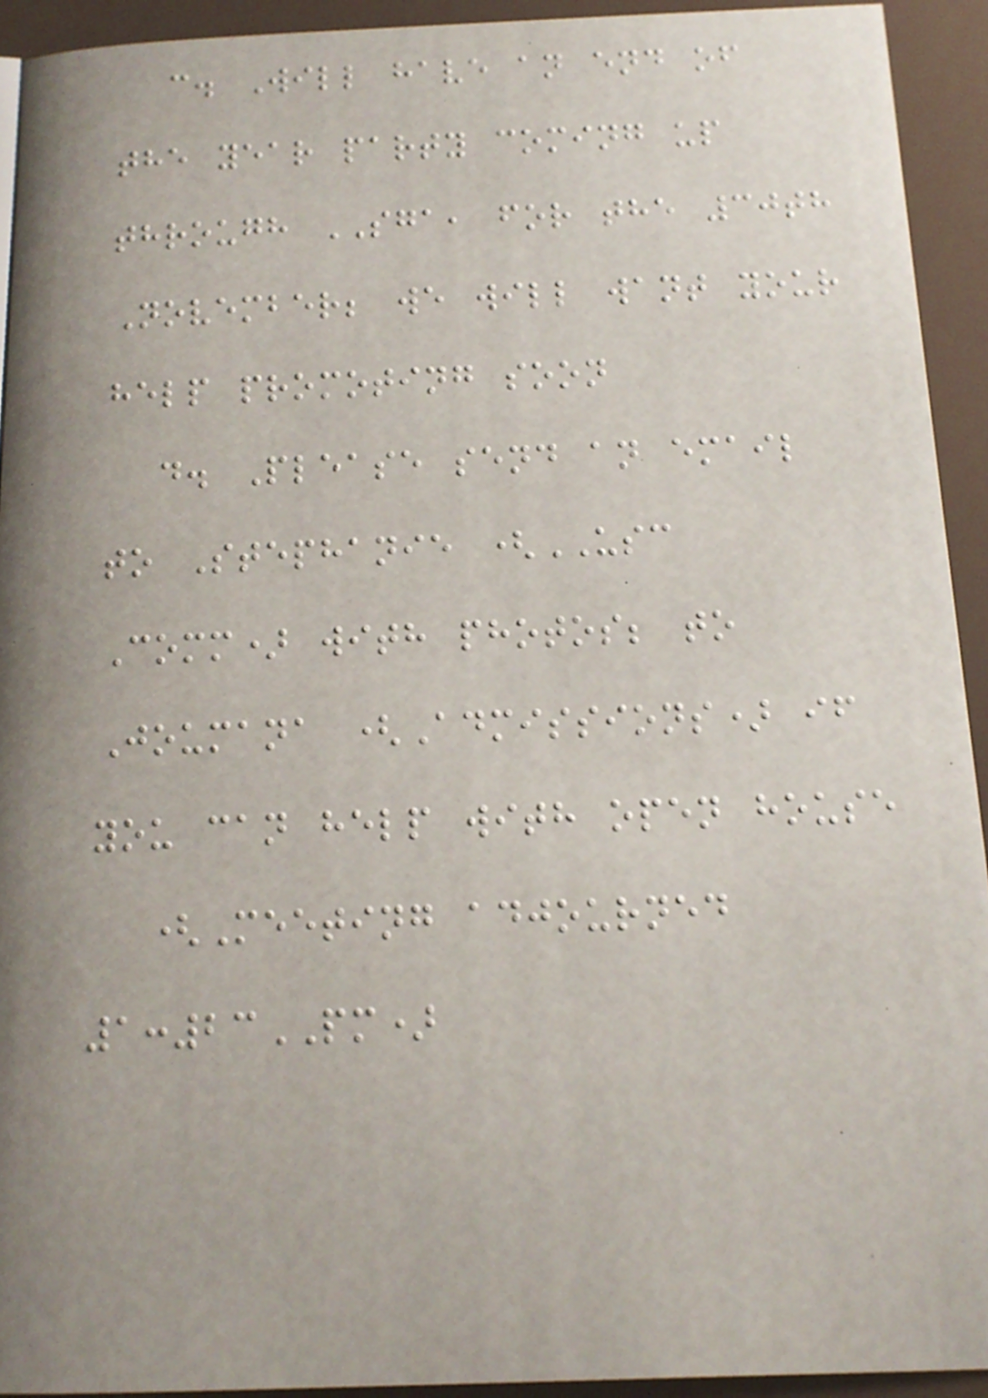c. Will have an end of
the year party coming up
through SGA, for the 30th
November; we will want your
help promoting soon
d. Please send an email
to Stephanie (USC
Comm) with photos; to
Joumana (Admissions) if
you can help with open house
(Meeting adjourned
1:23PM)
